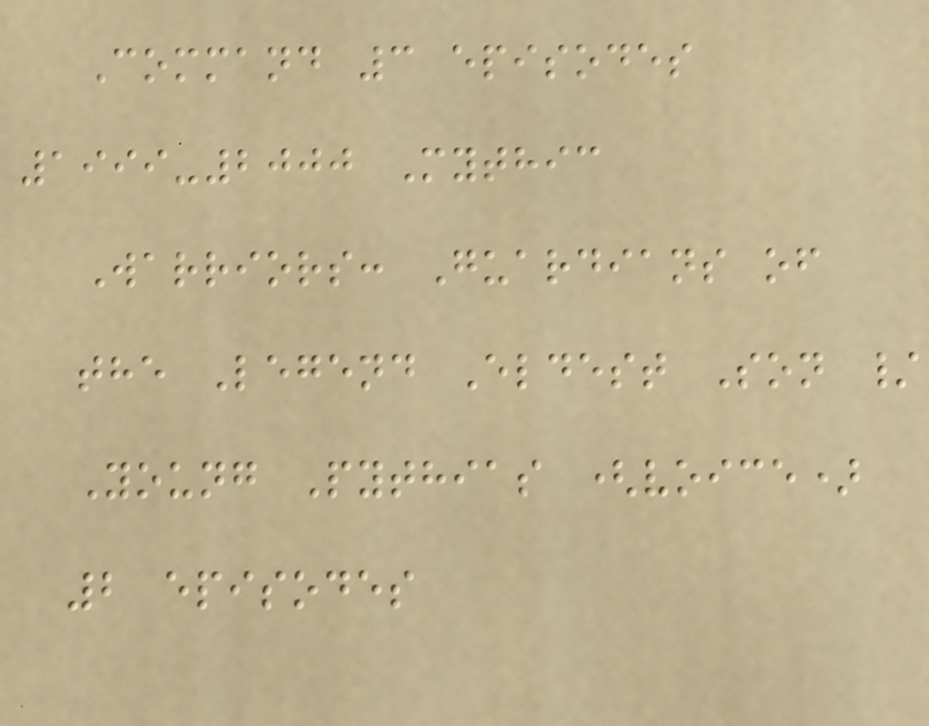Command 3 episodes
1999-2000 Mythic
Warriors: Guardians of
the Legend Eldest Son /
Young Pythias (voice)
2 episodes
